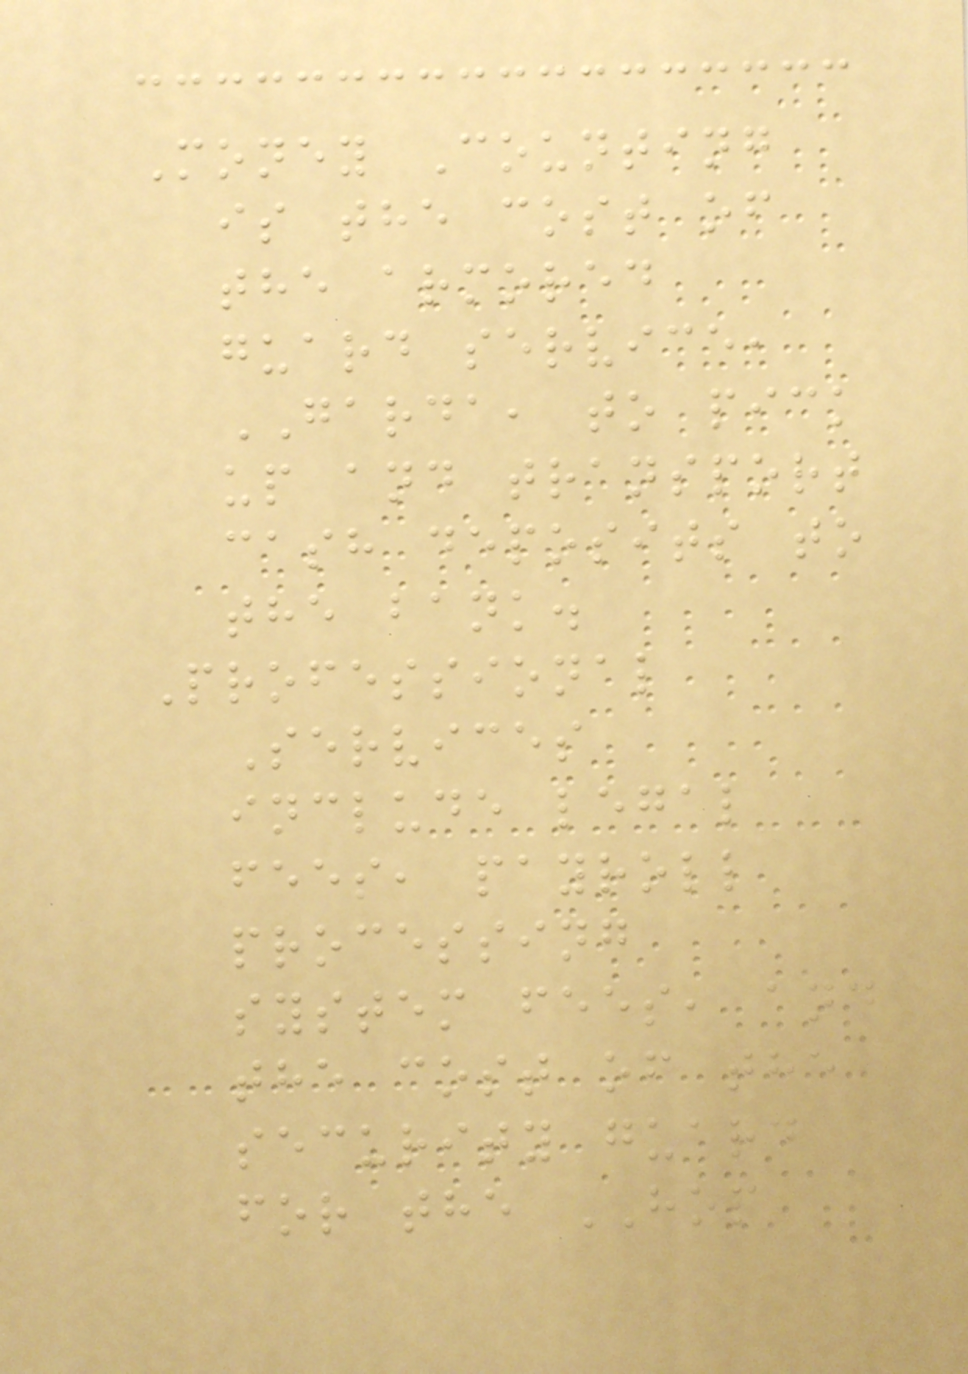Money Counting
is the cost of
the armored
guard service,
GARDA, to pick
up and transport
cash deposits to
the bank.
Professional
Services
include legal
fees, payroll
processing
system fees, and
the cost of the
security guard
for the HOP
